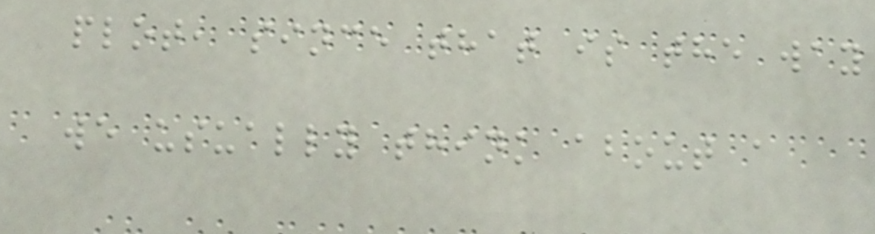plot, since that is the way
we usually think about a
